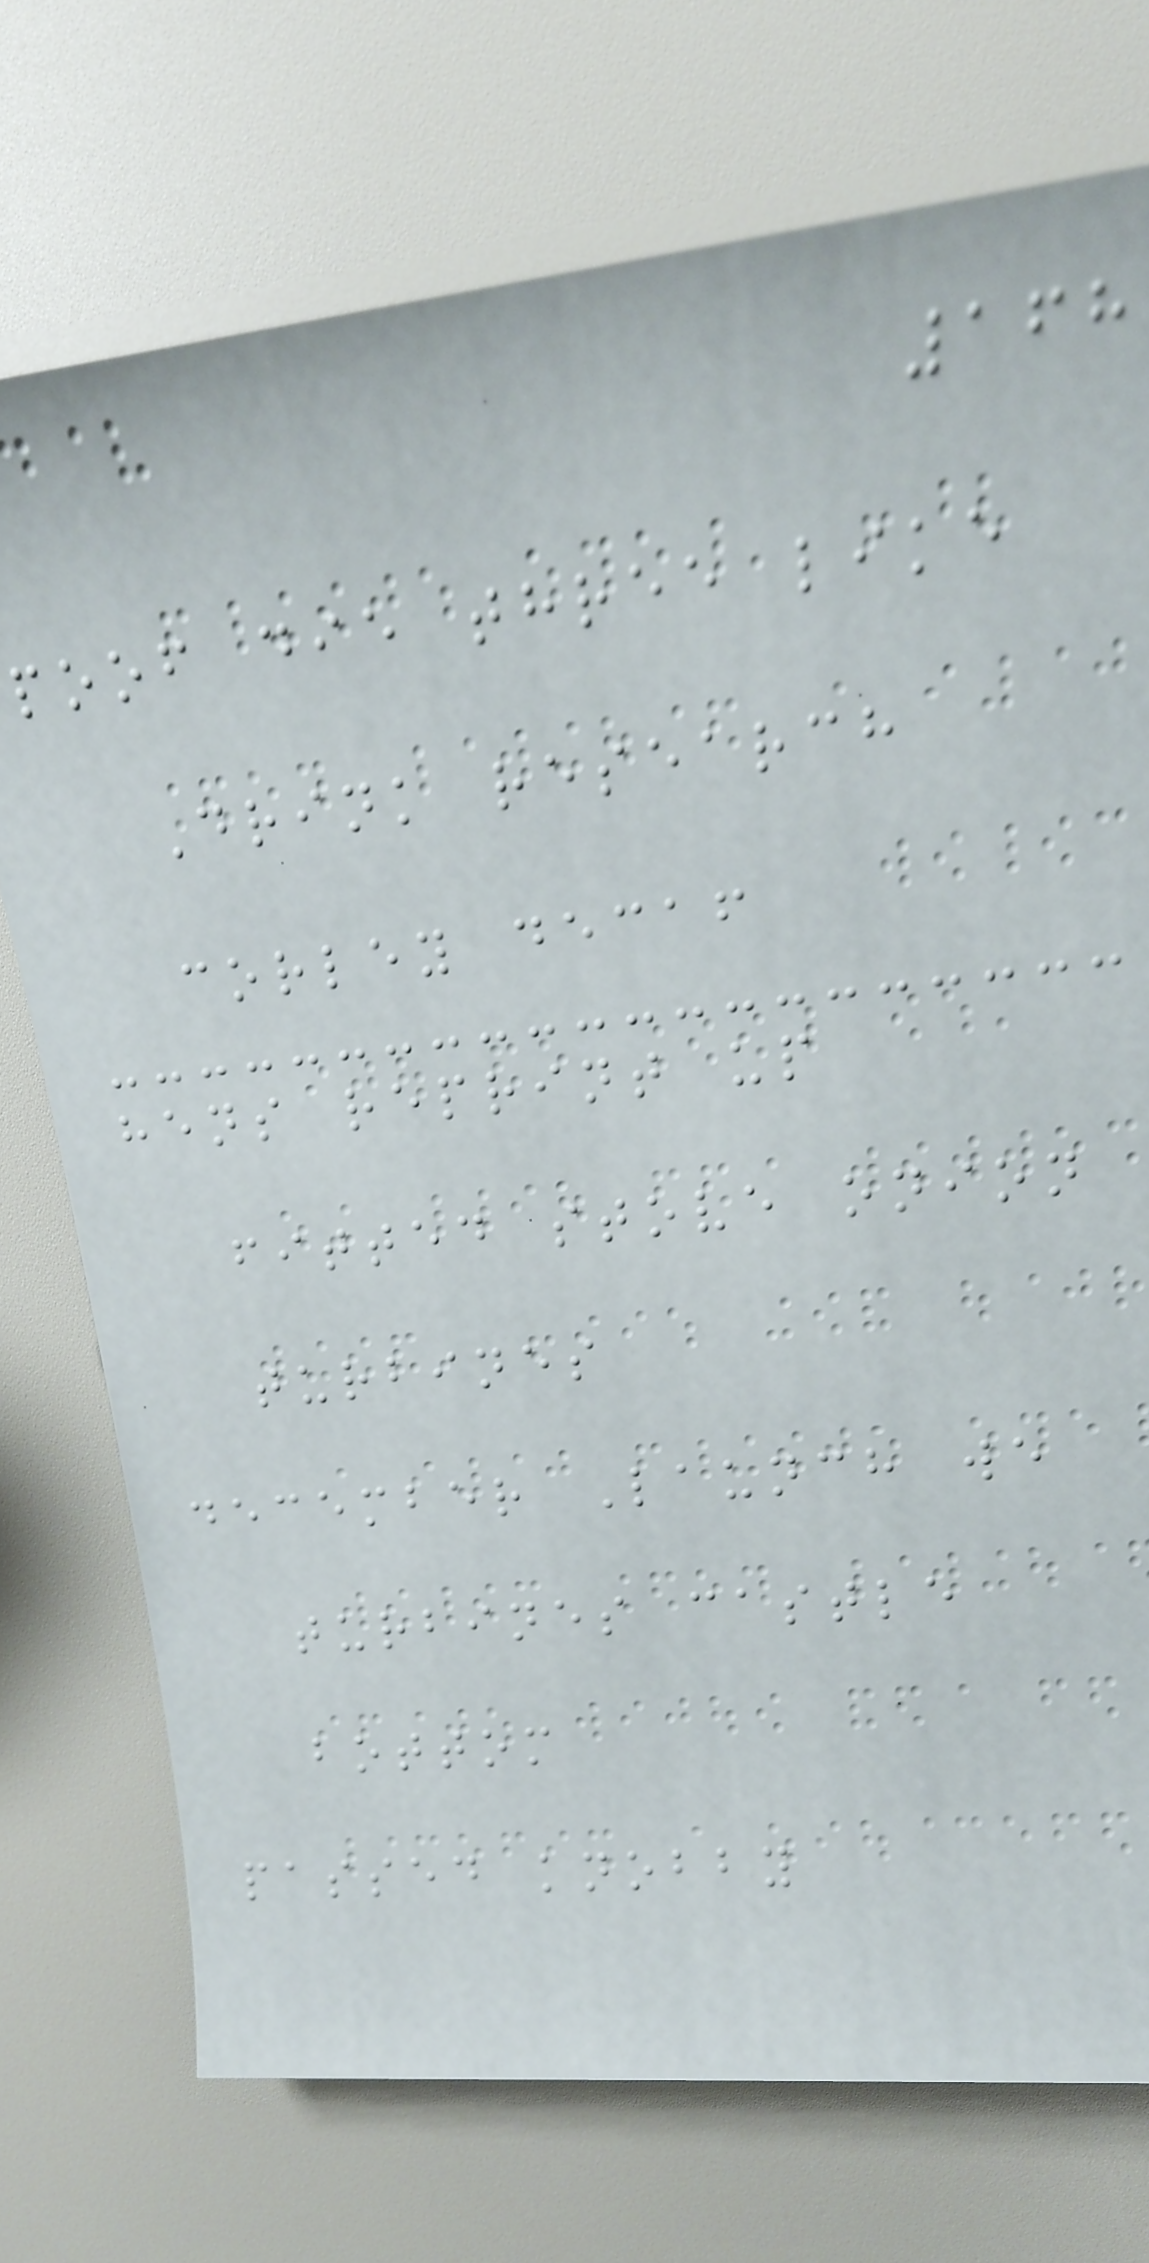168
poof die three like
Drink research
corley decaf
hens reprint up
fitted stove onion
turbines
december Launch we
turbines castle
bottom
passed knobby
